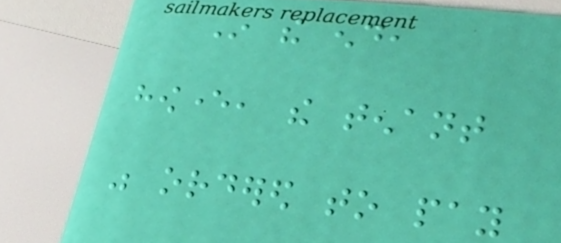In the end,
however, the tenant
was ordered to pay
